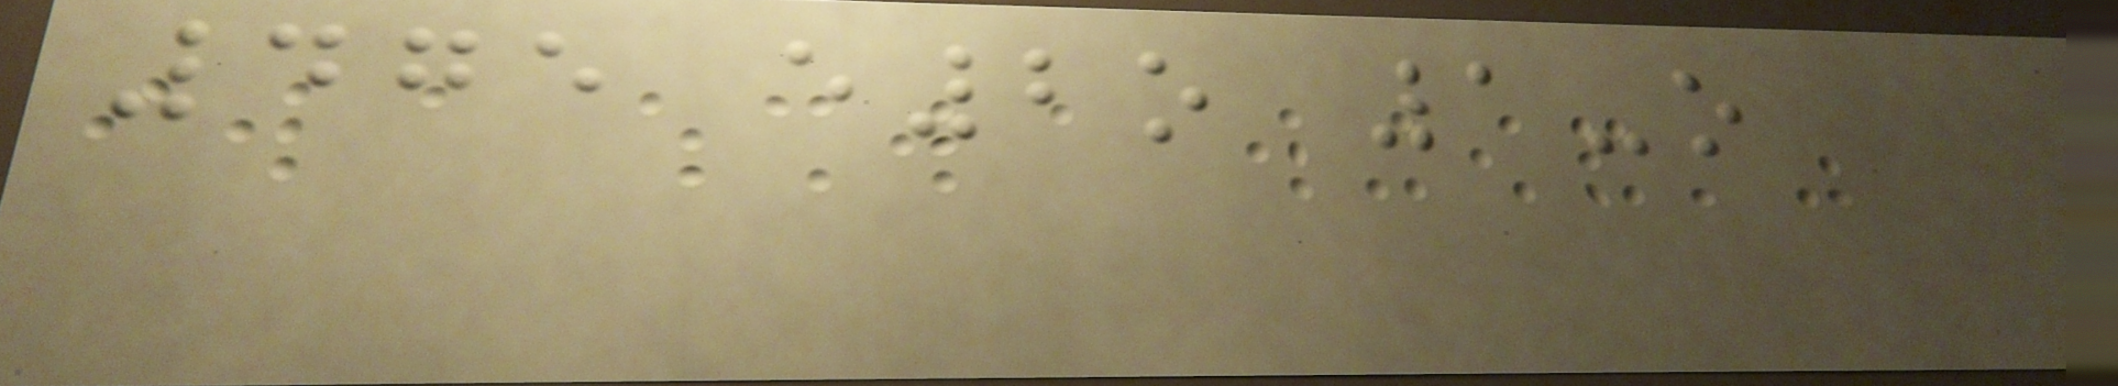475 e2o 1-o
